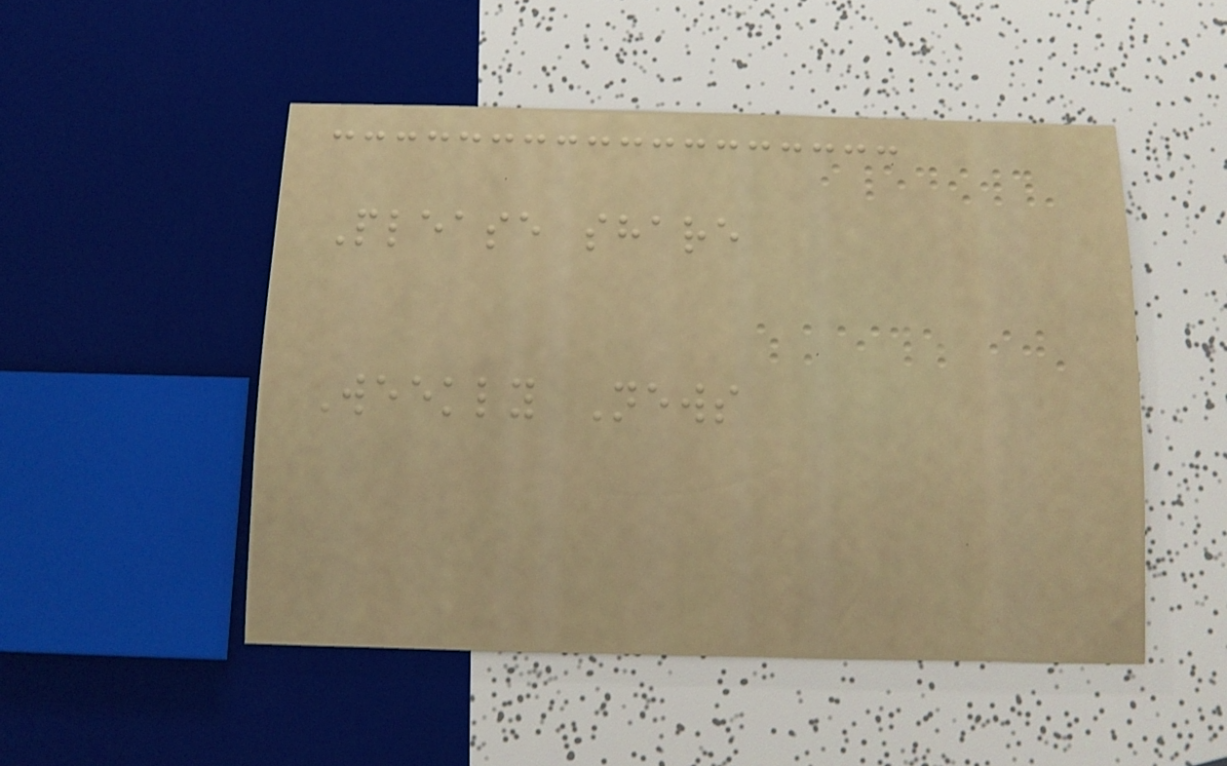Please share
Weekly News
